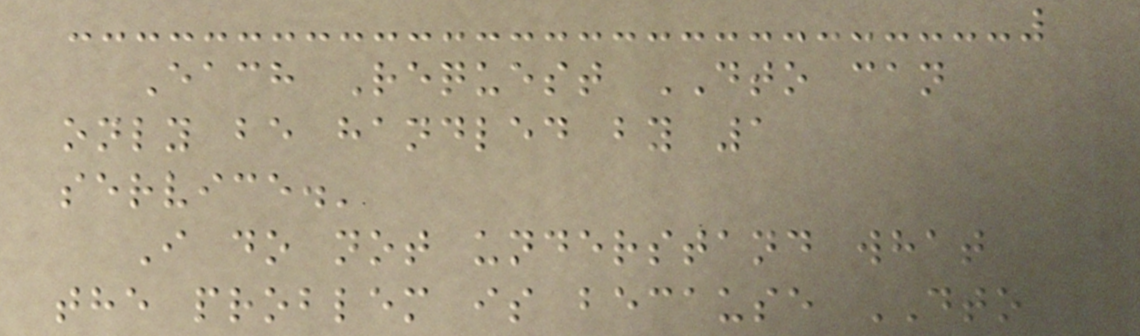Each Request DTO can
only be handled by 1
service.'
I do not understand what
the problem is because DTO
